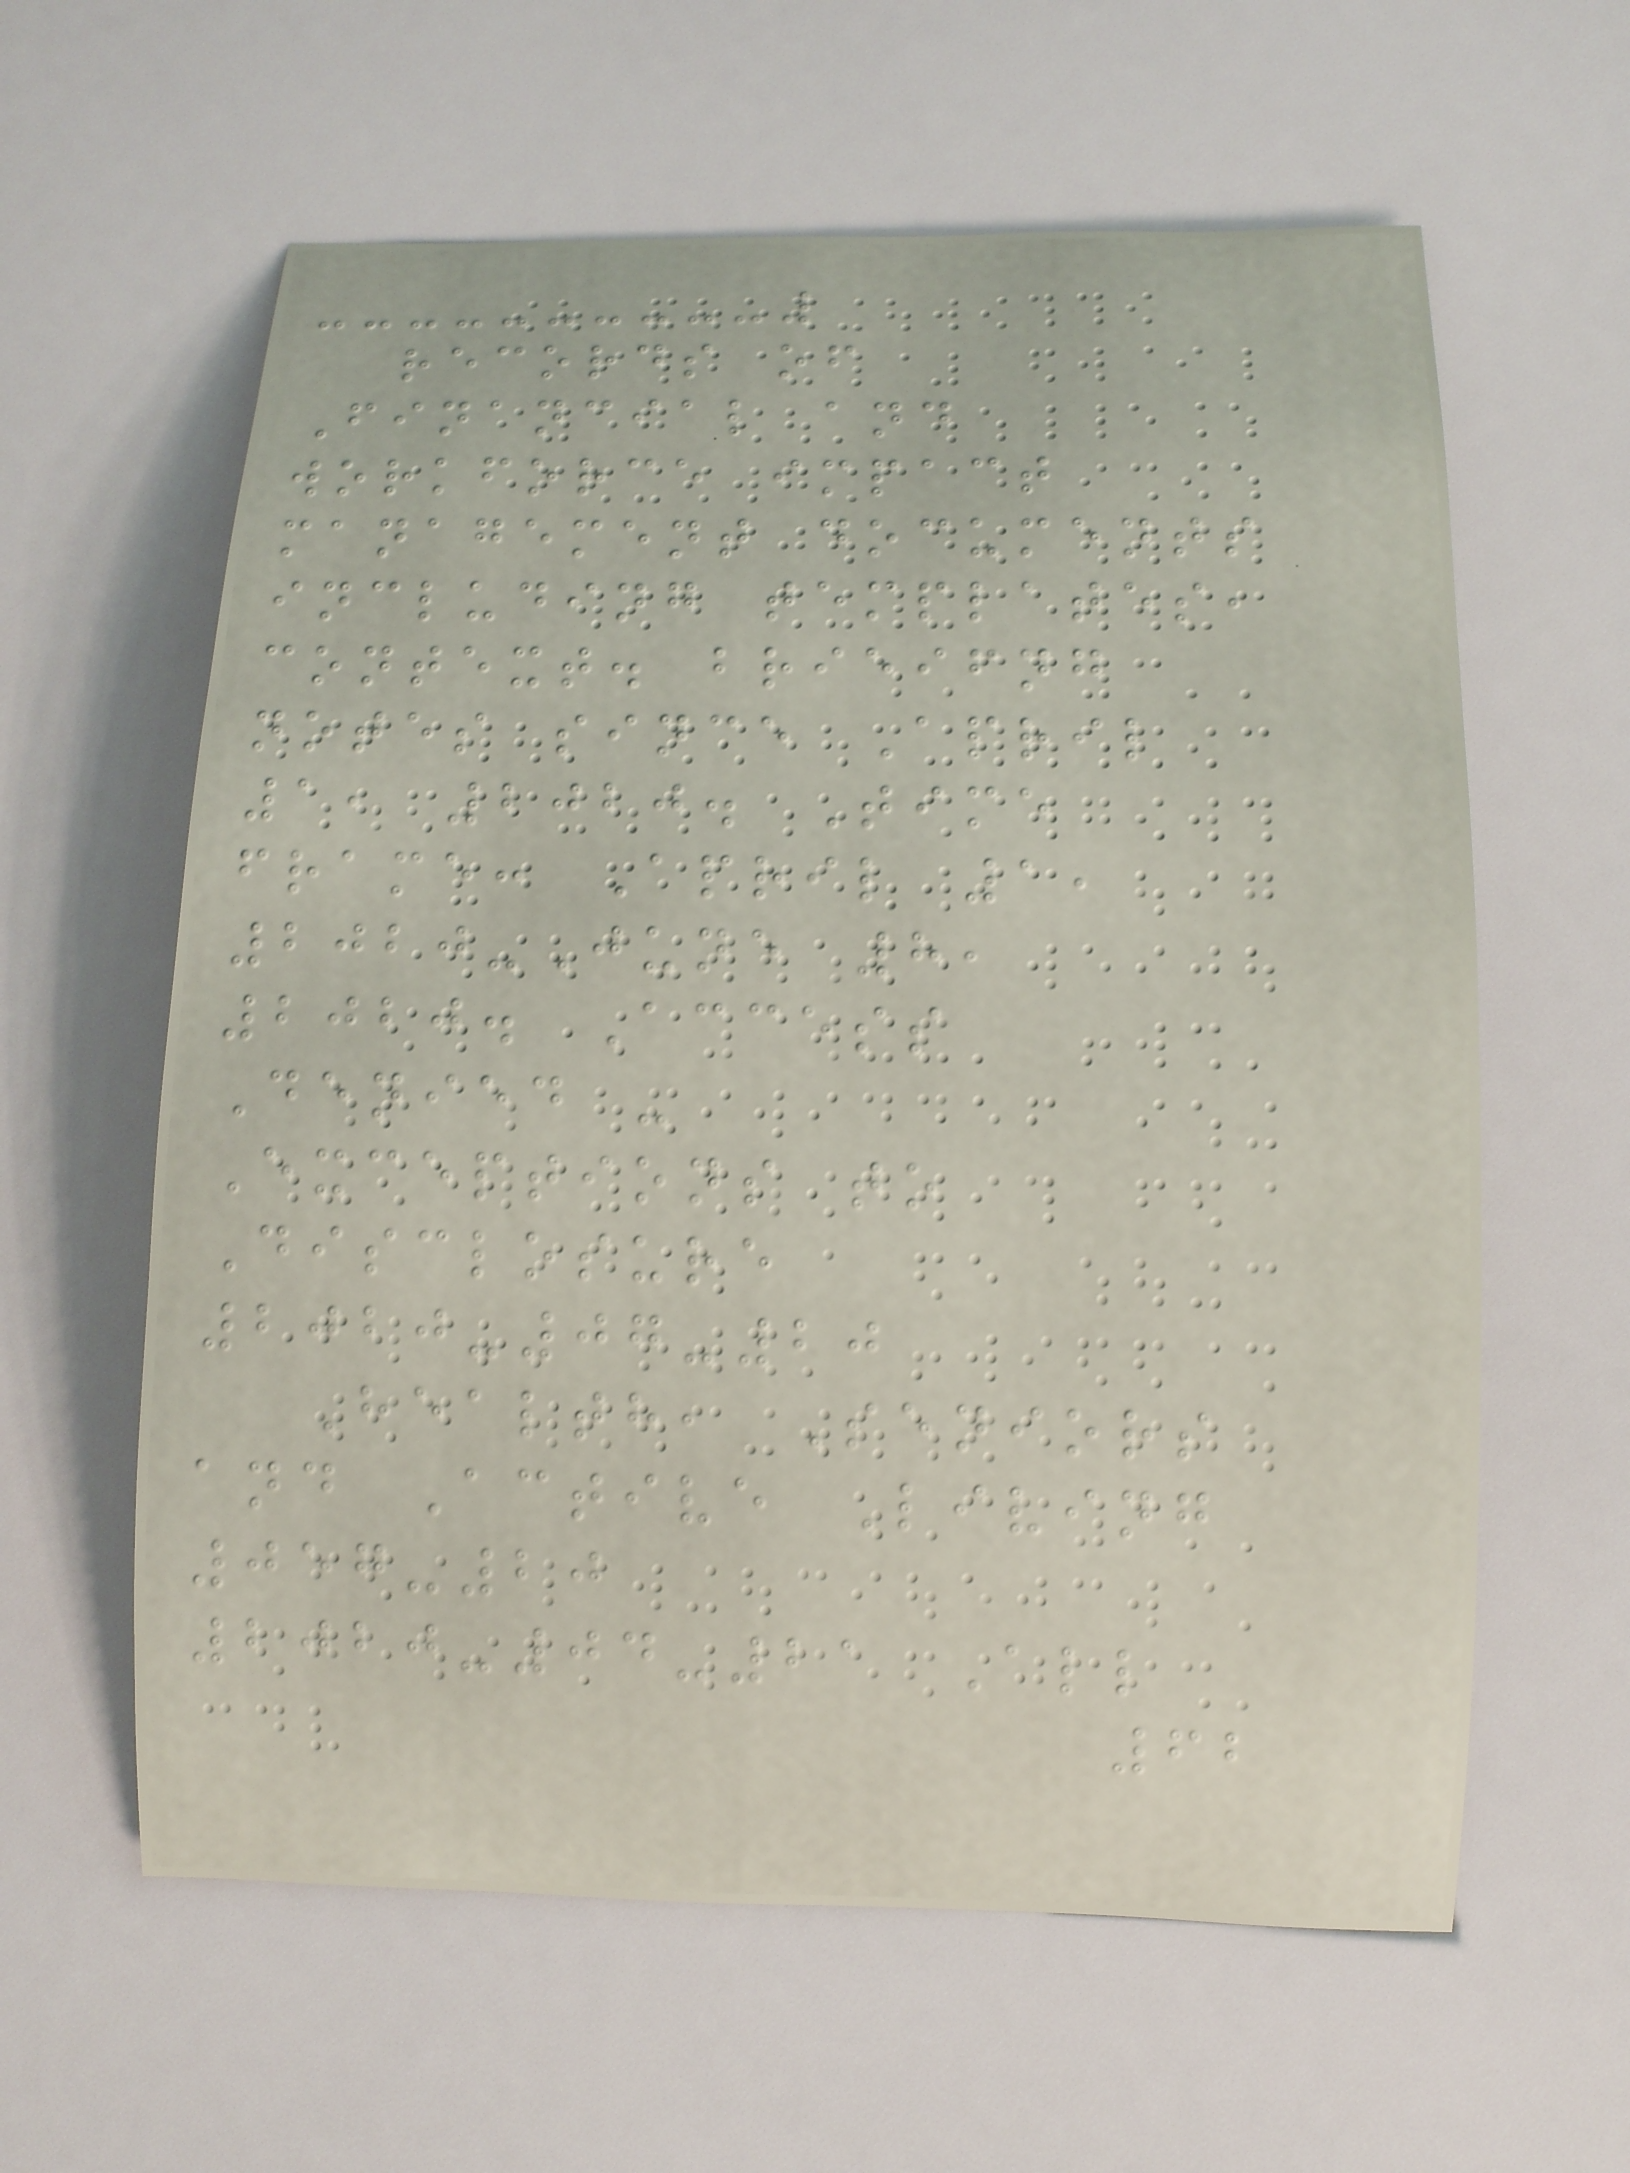records of
Financial and
workforce impact
management documents
including templates,
context. brieifng
notes since April
1, 2020. Time
frame: April 1,
2020-June 8,
2020. Access
Denied -
Exceptions to
Disclosure
2020-07-20
Health, Seniors
and Active Living
057-20
2020-04-21 All
62
